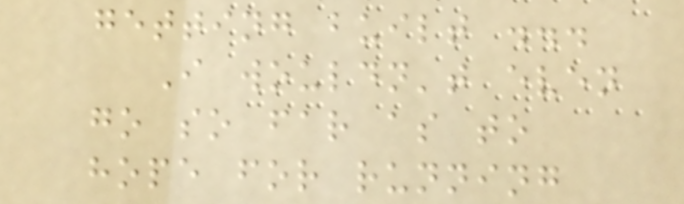getting built ...
I wouldn't even
go so far as to
hope for running
